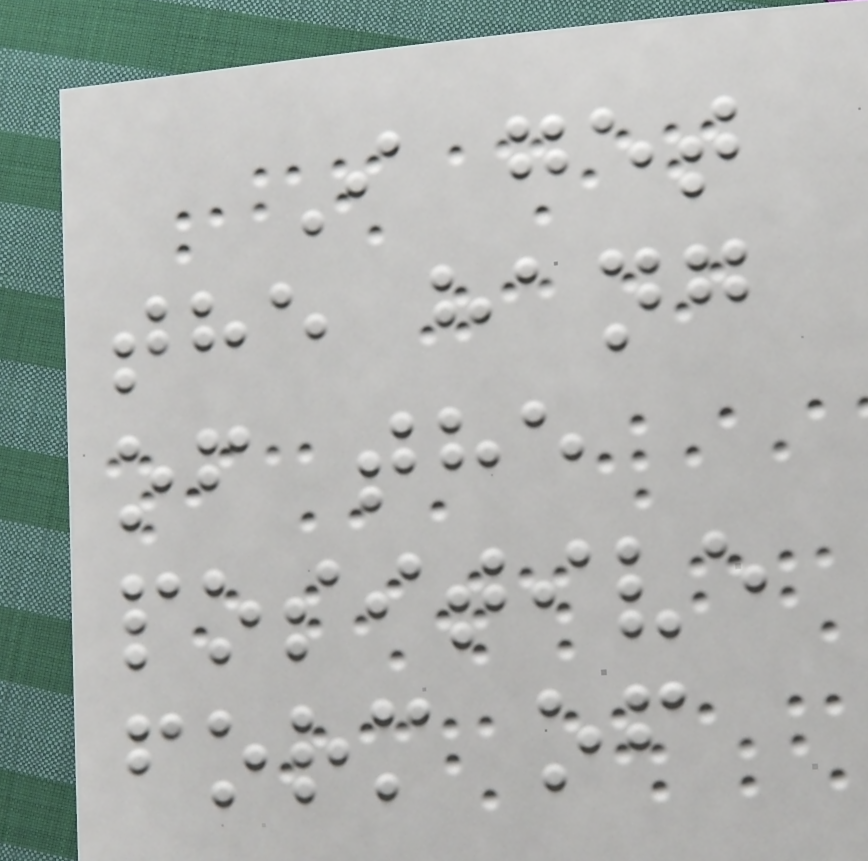I get
the hang
of the
positive
form of
